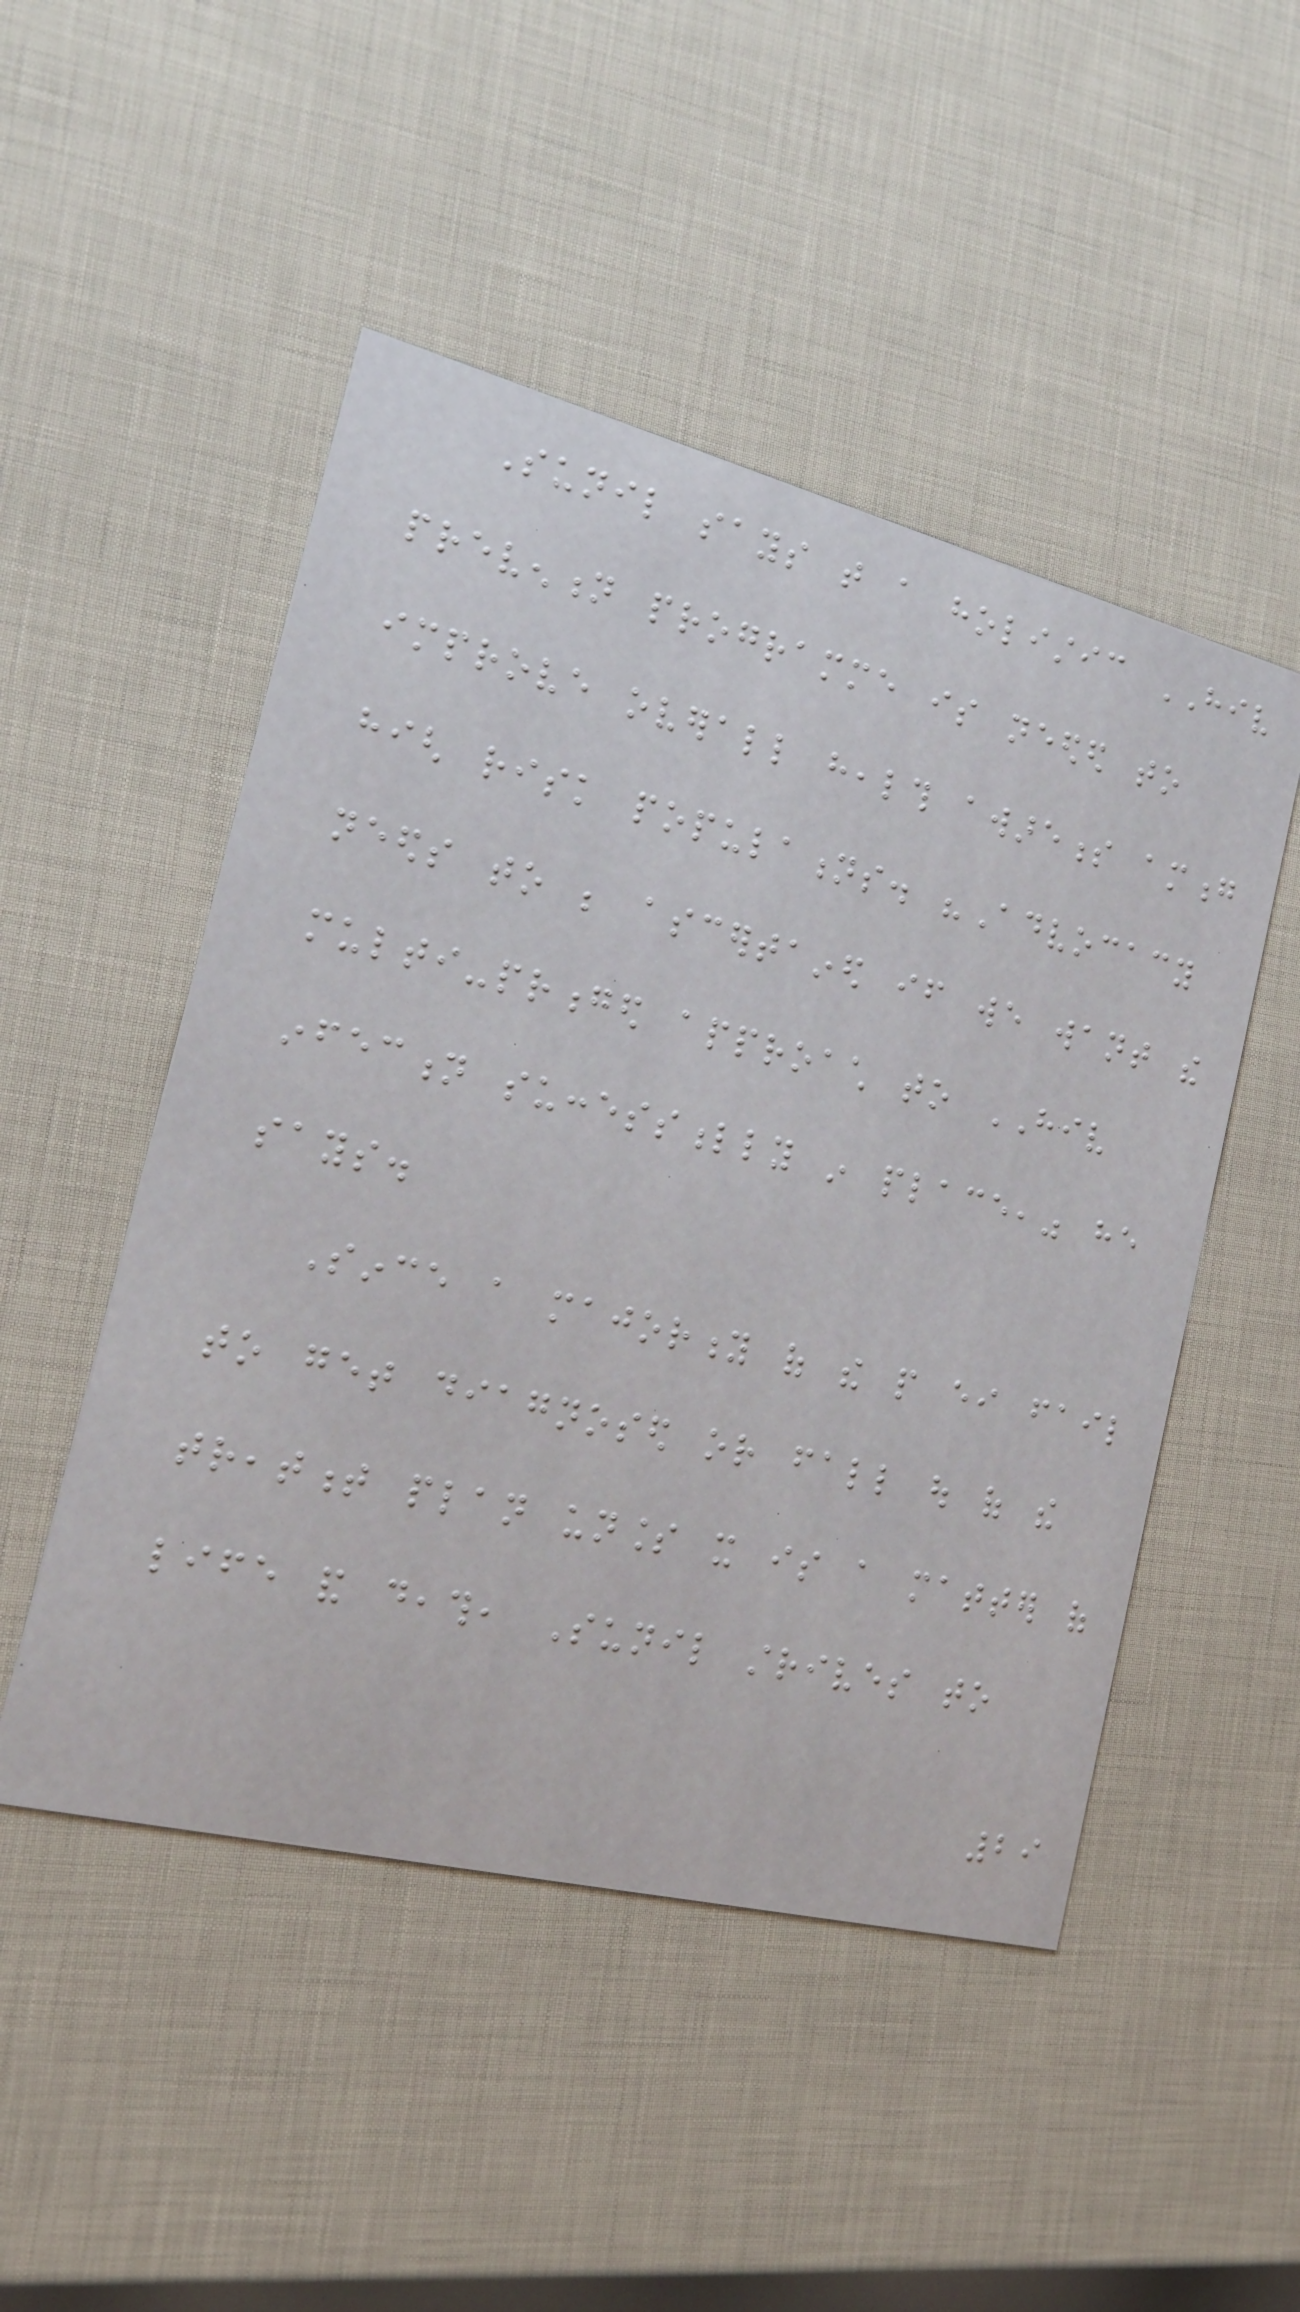Sunil says that a holistic HIV
prevention programme is needed to
improve overall health awareness among
high risk populations. "Advocacy
needs to be ascertained if we want the
multi-pronged approach to HIV
infection successfully in place," he
says.
Since a majority of the people either fail
to get diagnosed or fall out of the
treatment plan unless it is a matter of
life and death, Sunil strives to
29
